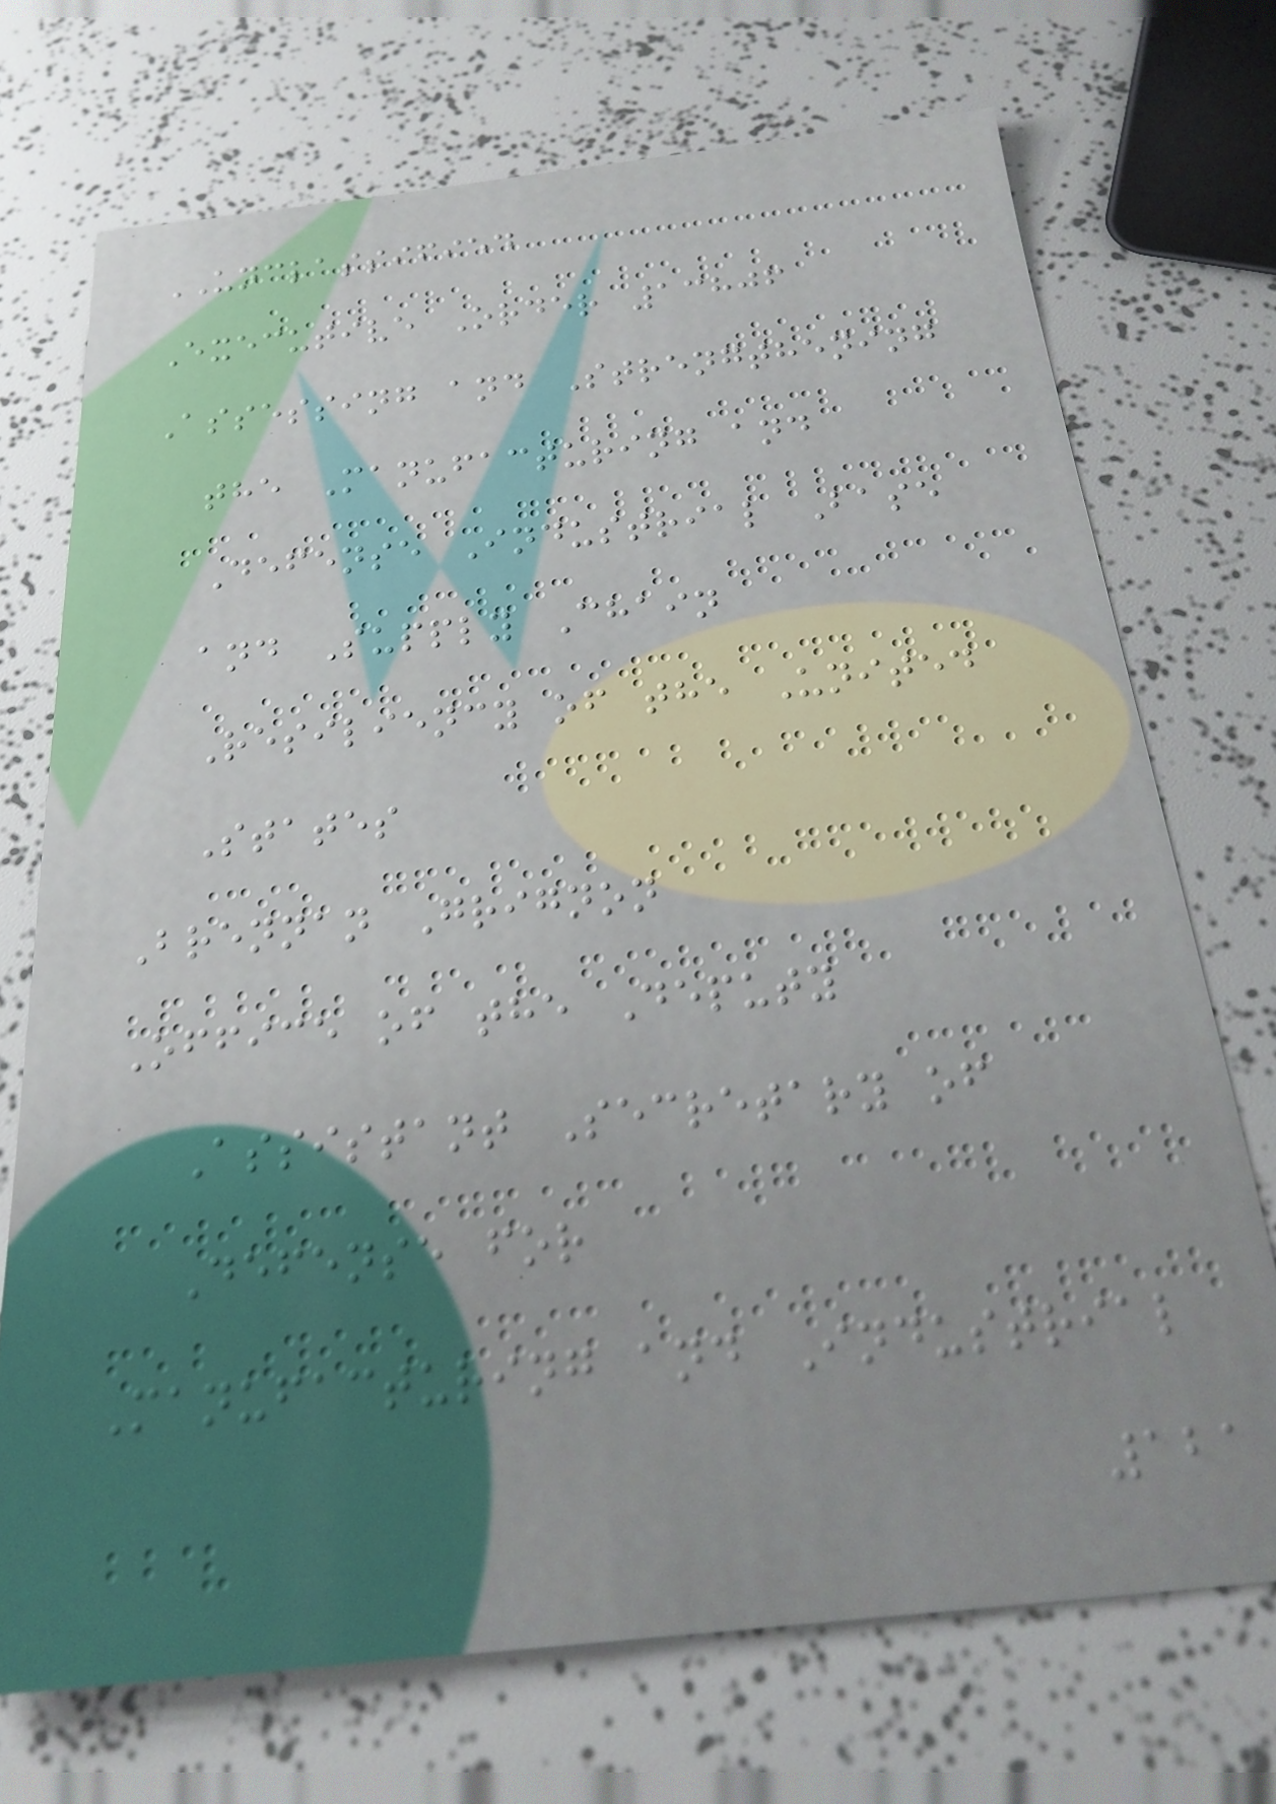UNCLASSIFIED
Executive Order 13806
Assessing and Strengthening
the Manufacturing and
Defense Industrial Base
and Supply Chain
Resiliency of the United
States
Brennan Grignon
Office of the Deputy
Assistant Secretary of
Defense for
Manufacturing and Industrial
121
